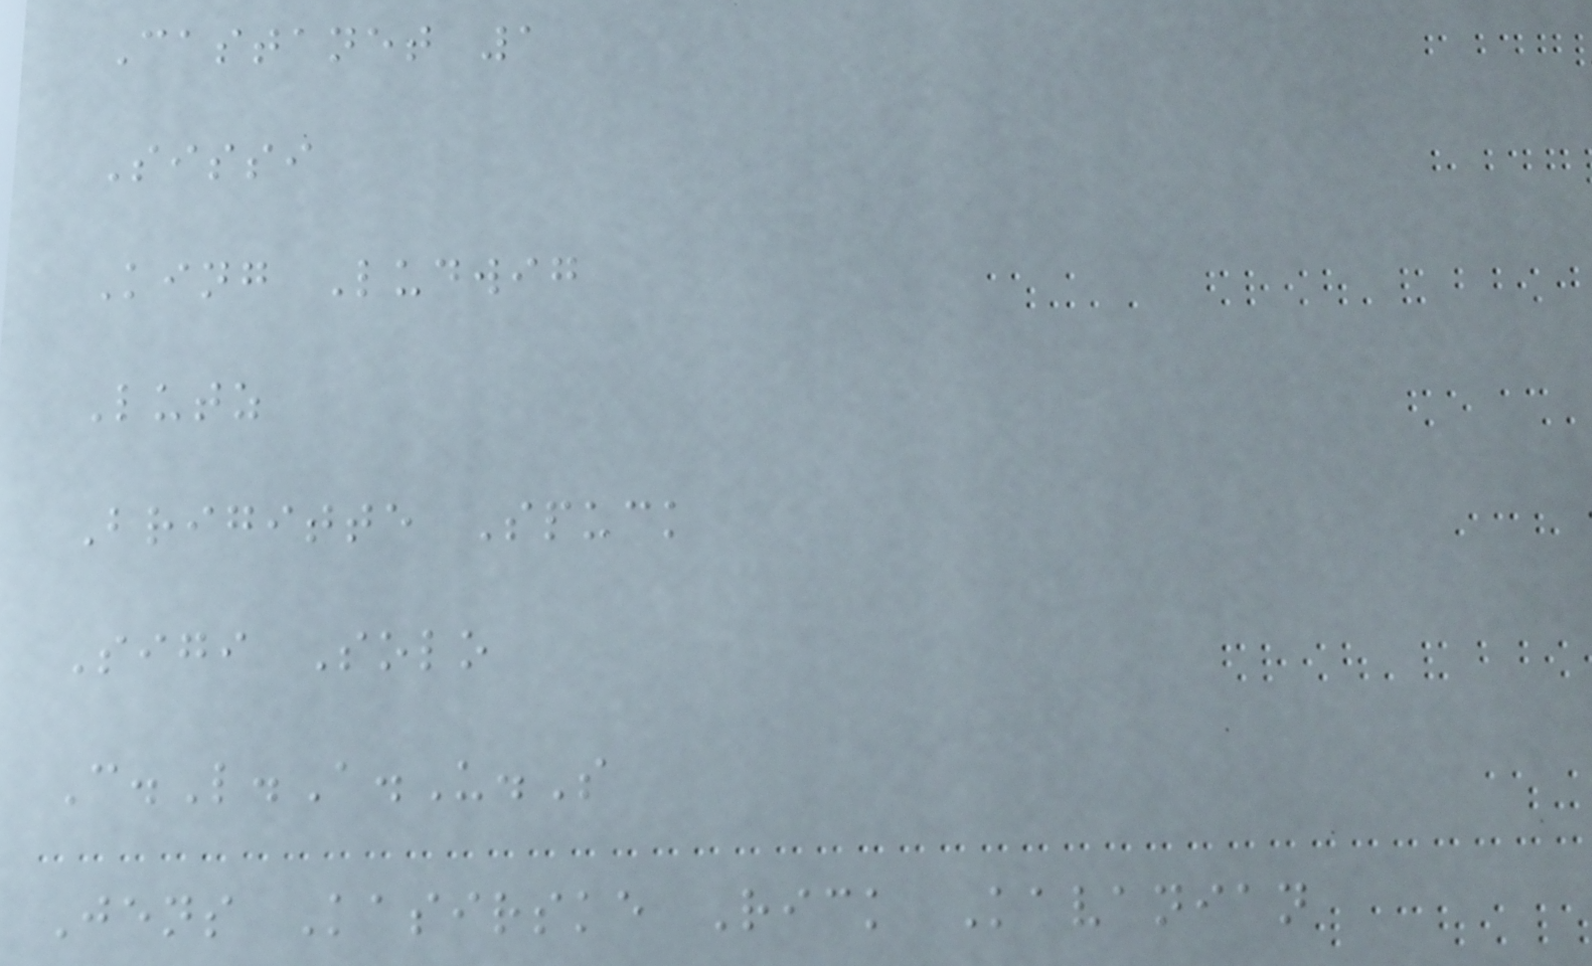Castanet 1
Sissi
King Ludwig
Lutz
Brigitte Spuck
Sigi Solo
C.L.A.U.S
Jens Kasirske Rick Kavanian
